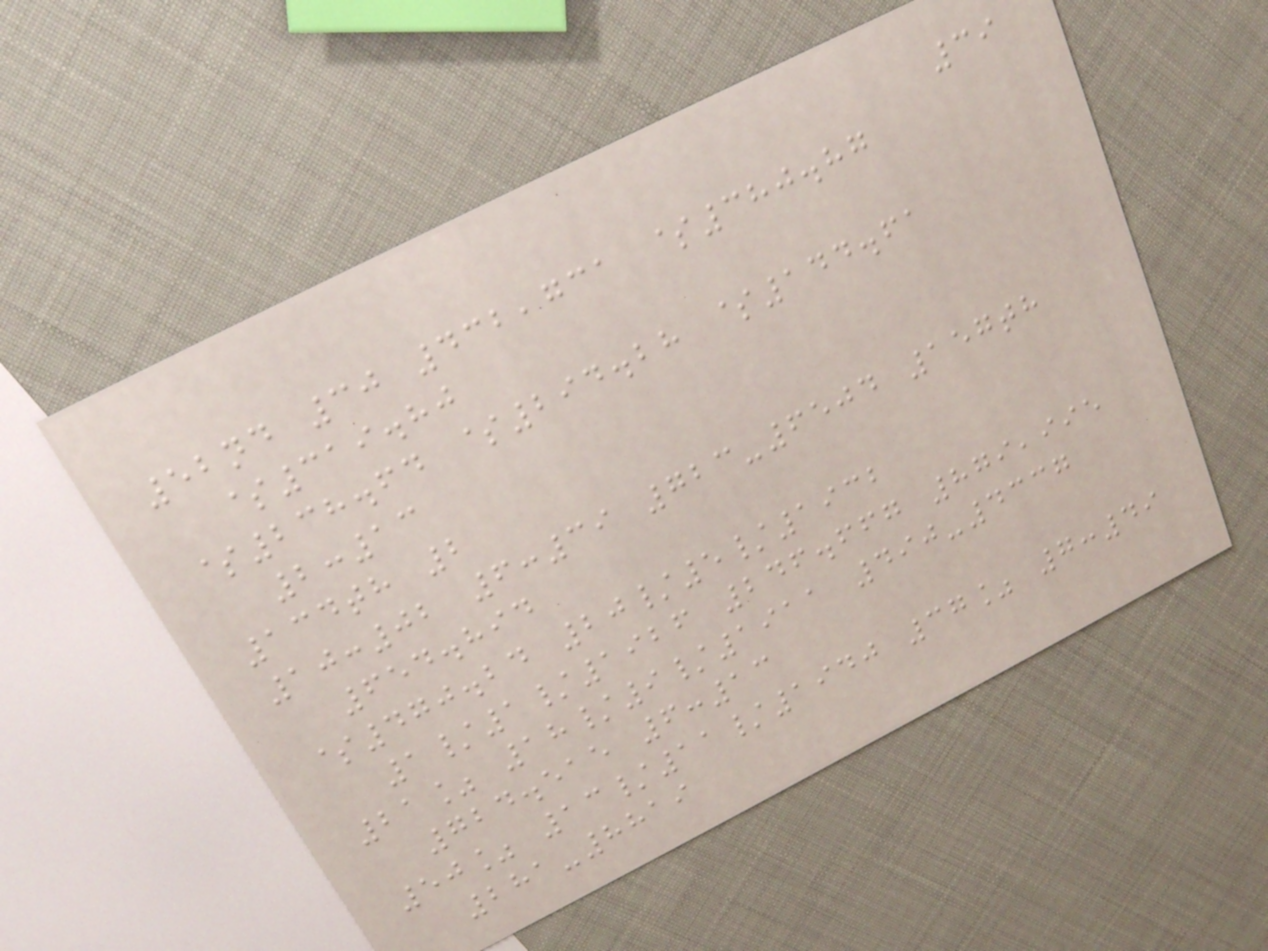39
52nd 30 432,731 $380.87
$319.80
$238.64 $294.28 $144.61
2:13
134th 2
10:02 6:39 723-6504 157th
654.894
$470.24 20/5/1932
1/1/1926 246.667 879,995
21% 18/9/1911 490-4337
724.515 6:13
50% 13/11/1940 37% 7:49
281-8819
